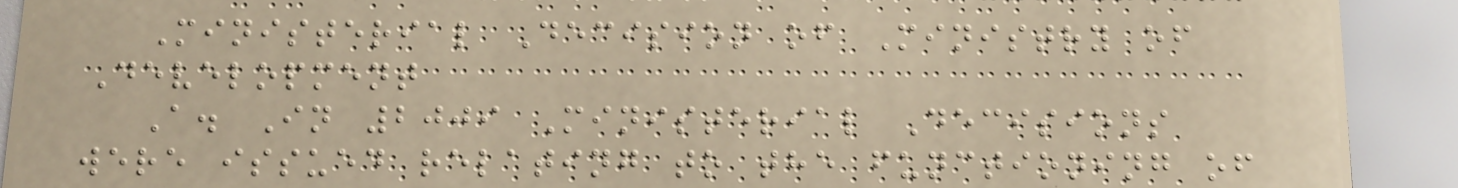Ministerial Decision of Ministry of
Development
A. In 2009 Ministerial Decisions
were issued relating to the functioning of
